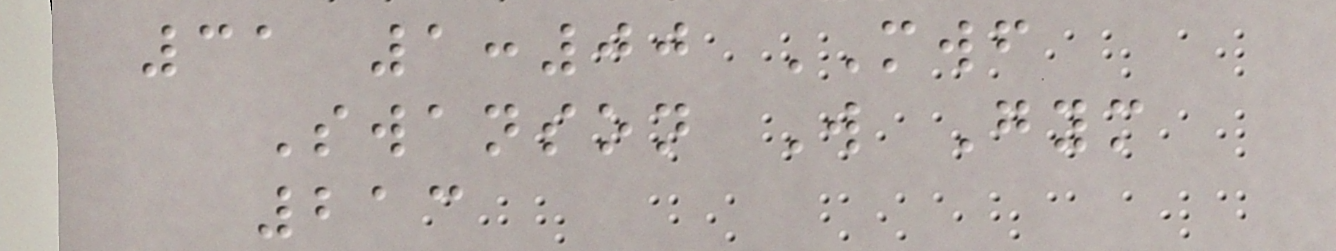31 1:00 MWF
Swanson W Gym
213
